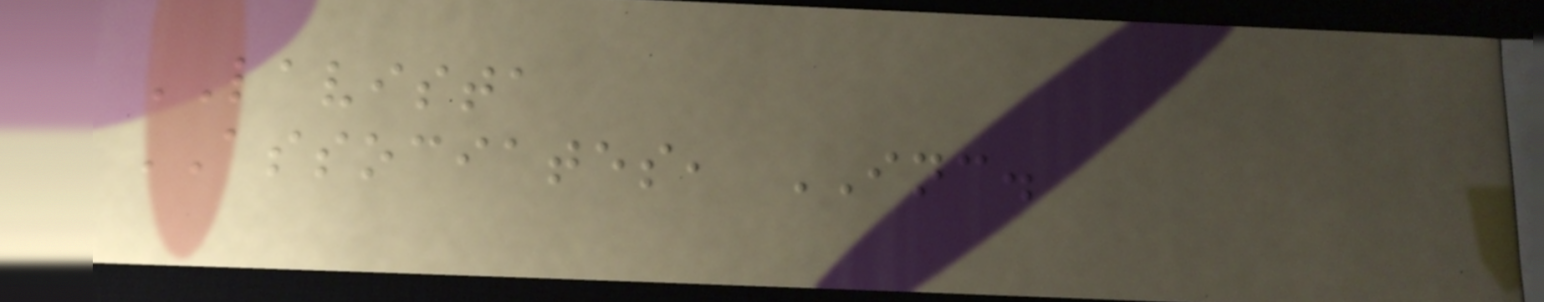LAVISTA
ASSOCIATES, INC.
